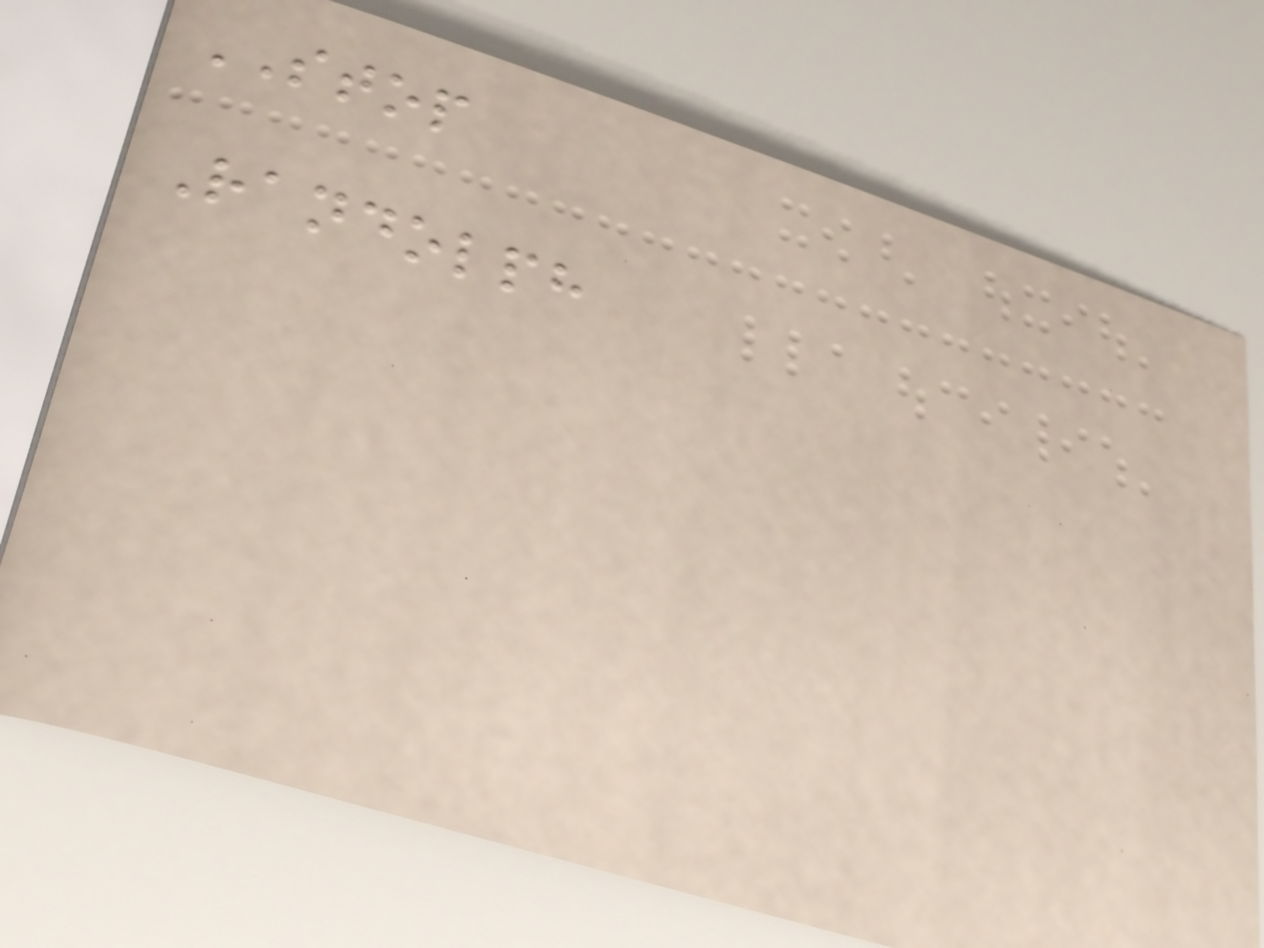STOP
Randolph
